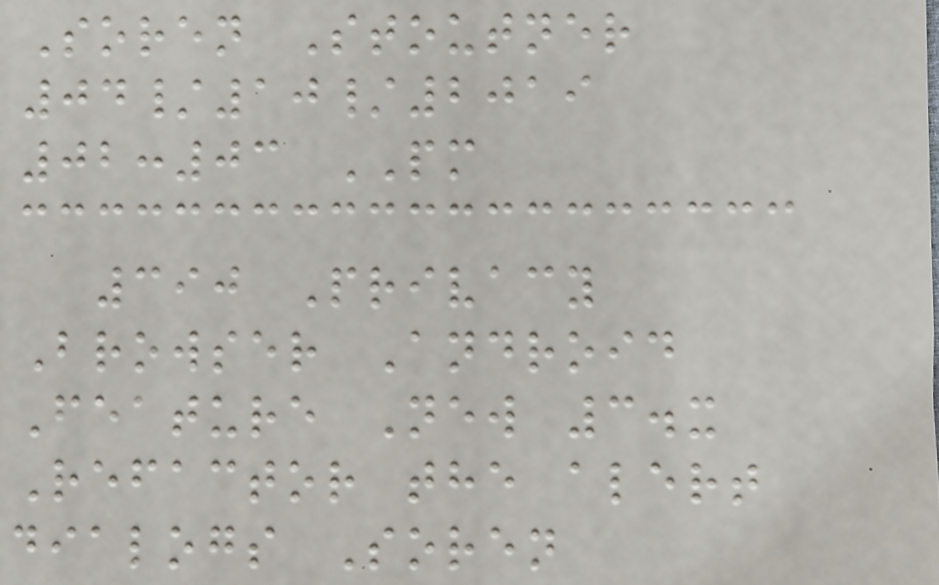Soren Stoutner
04/10/2019
02:03 PM
390 Privacy
Browser Android
Feature New 3.x
Refactor the alert
dialogs Soren
